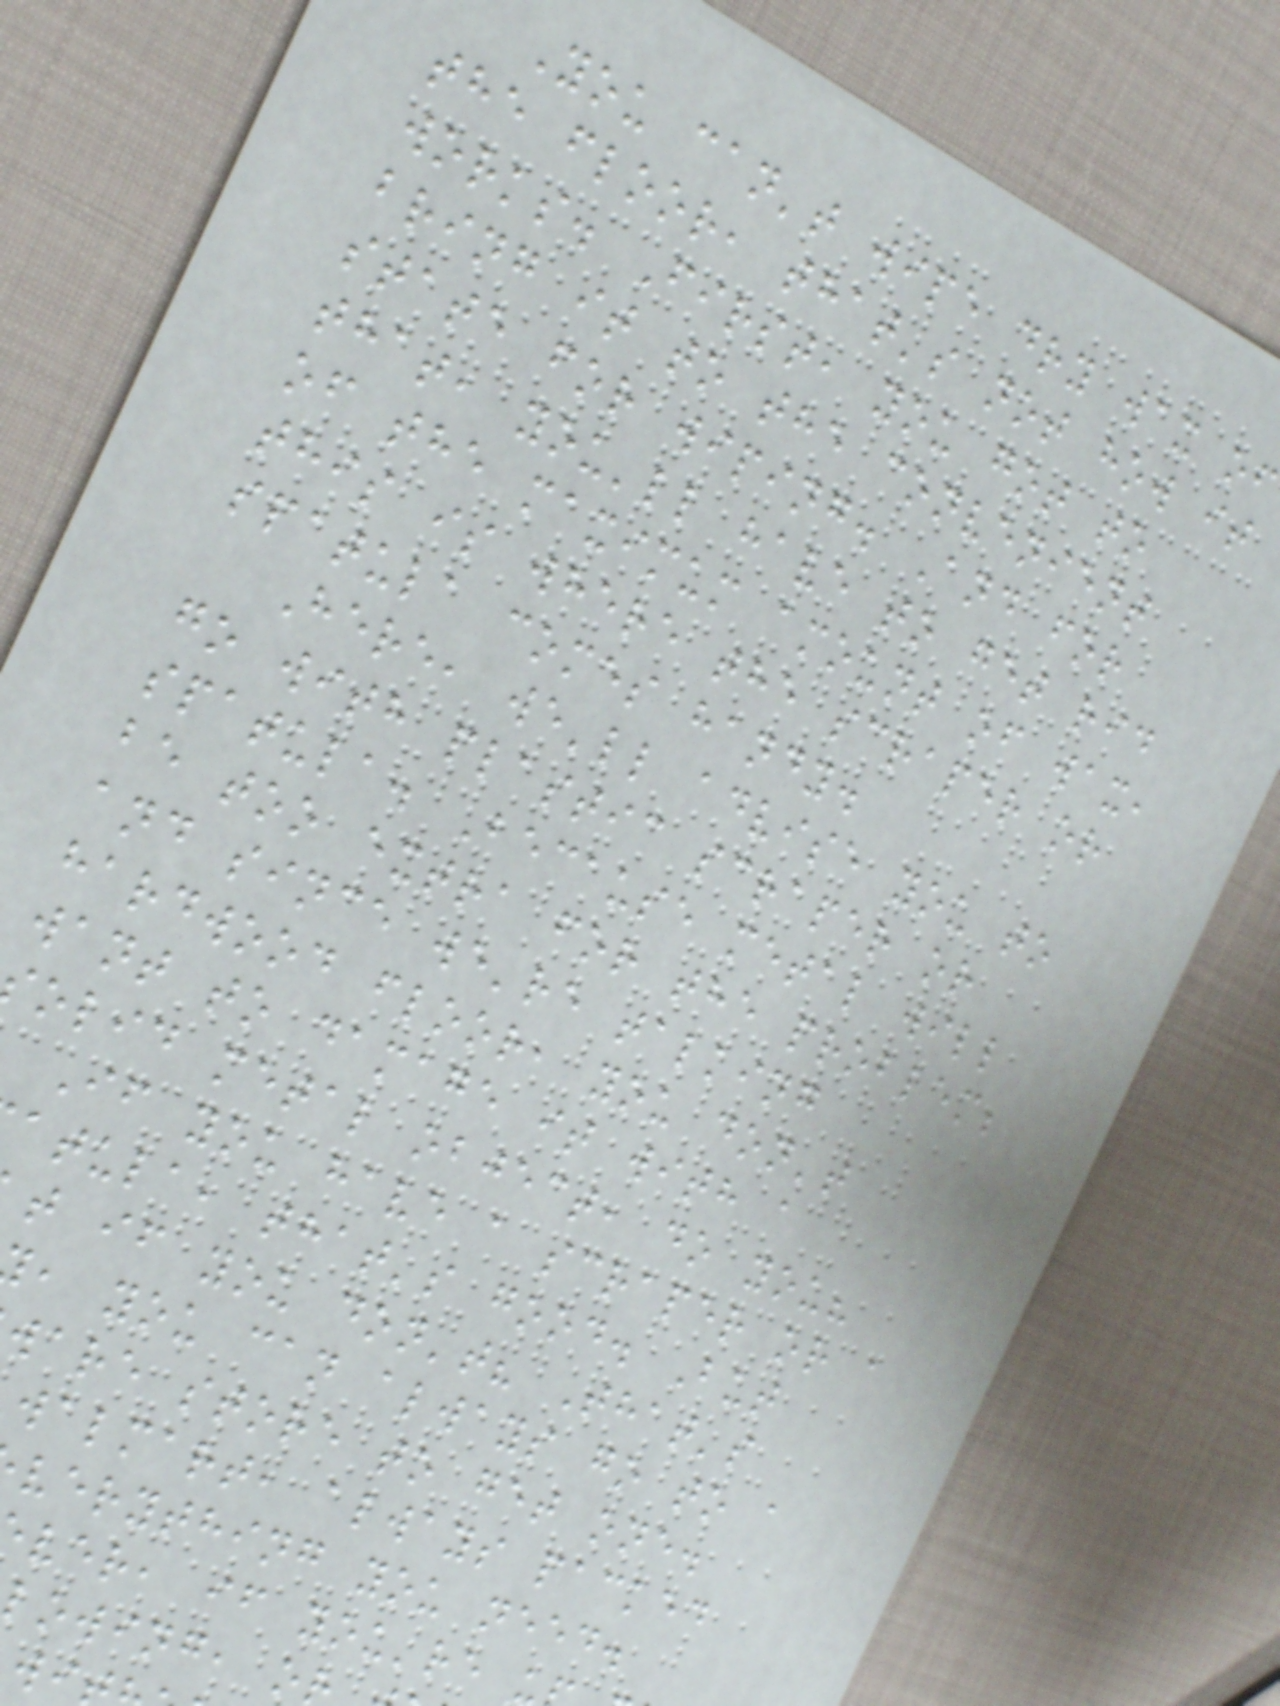You can't wipe dry wax of
the floor, that's not how it
works. First, you got to
bring it to the convenient
state for wiping. And for
that, you'll have to get rid
of the maximum amount of wax,
this is where the scraper or
spatula comes handy.
Here, we'll advise you to
go with plastic scraper or
spatula. Because metal will
be too extra for the problem;
and since we're talking
hardwood floor, you don't
want to damage it with a
olid metal object, do you?
If you have a scraper or a
atula, that's good. But
t if you don't? That's
, you can always go to a
ware store to get one.
walmart, always packed
verything you need.
ver, if you're u
lowing, o
